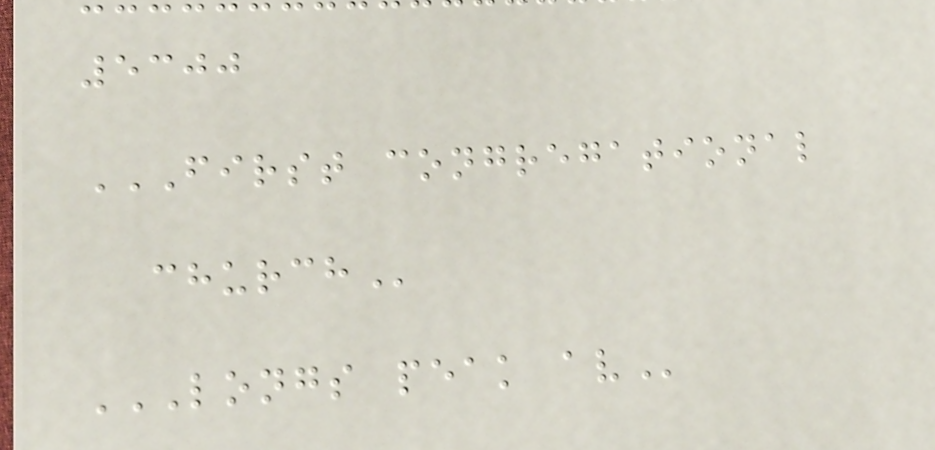5300
FIRST CONGREGATIONAL
CHURCH
LONGS PEAK AV
